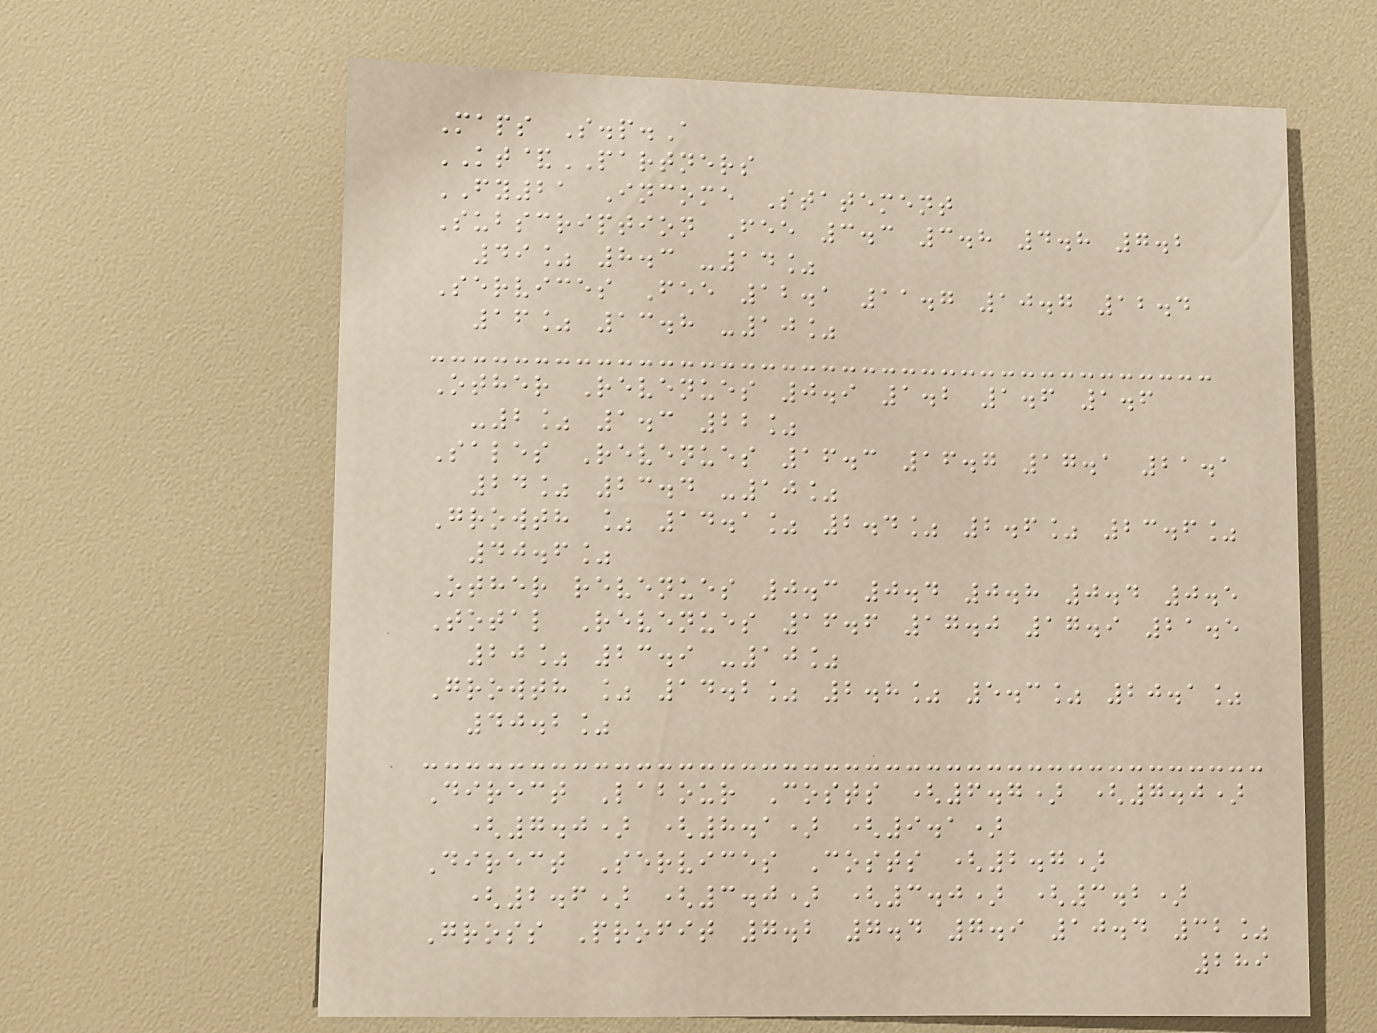Maps S.p.A
KT&PARTNERS
FY21 Income Statement
Subscription Fee 3.3 3.8 4.8 7.2
49% 8.3 -14%
Services Fee 12.1 11.7 10.7 12.4
16% 13.8 -10%
Other Revenues 0.9 1.2 1.6 1.6
-2% 1.3 22%
Sales Revenues 16.3 16.7 17.1 21.1
24% 23.4 -10%
Growth % 14.1% 2.4% 2.6% 23.6%
40.6%
Other revenues 0.3 0.4 0.8 0.4 0.5
Total Revenues 16.6 17.0 17.9 21.5
20% 23.9 -10%
Growth % 14.2% 2.8% 5.3% 20.1%
40.2%
Direct Labour Costs (6.7) (7.0)
(7.0) (8.1) (9.1)
Direct Services Costs (2.7)
(2.6) (3.0) (3.0) (3.2)
Gross Profit 7.2 7.4 7.9 10.4 32%
289
